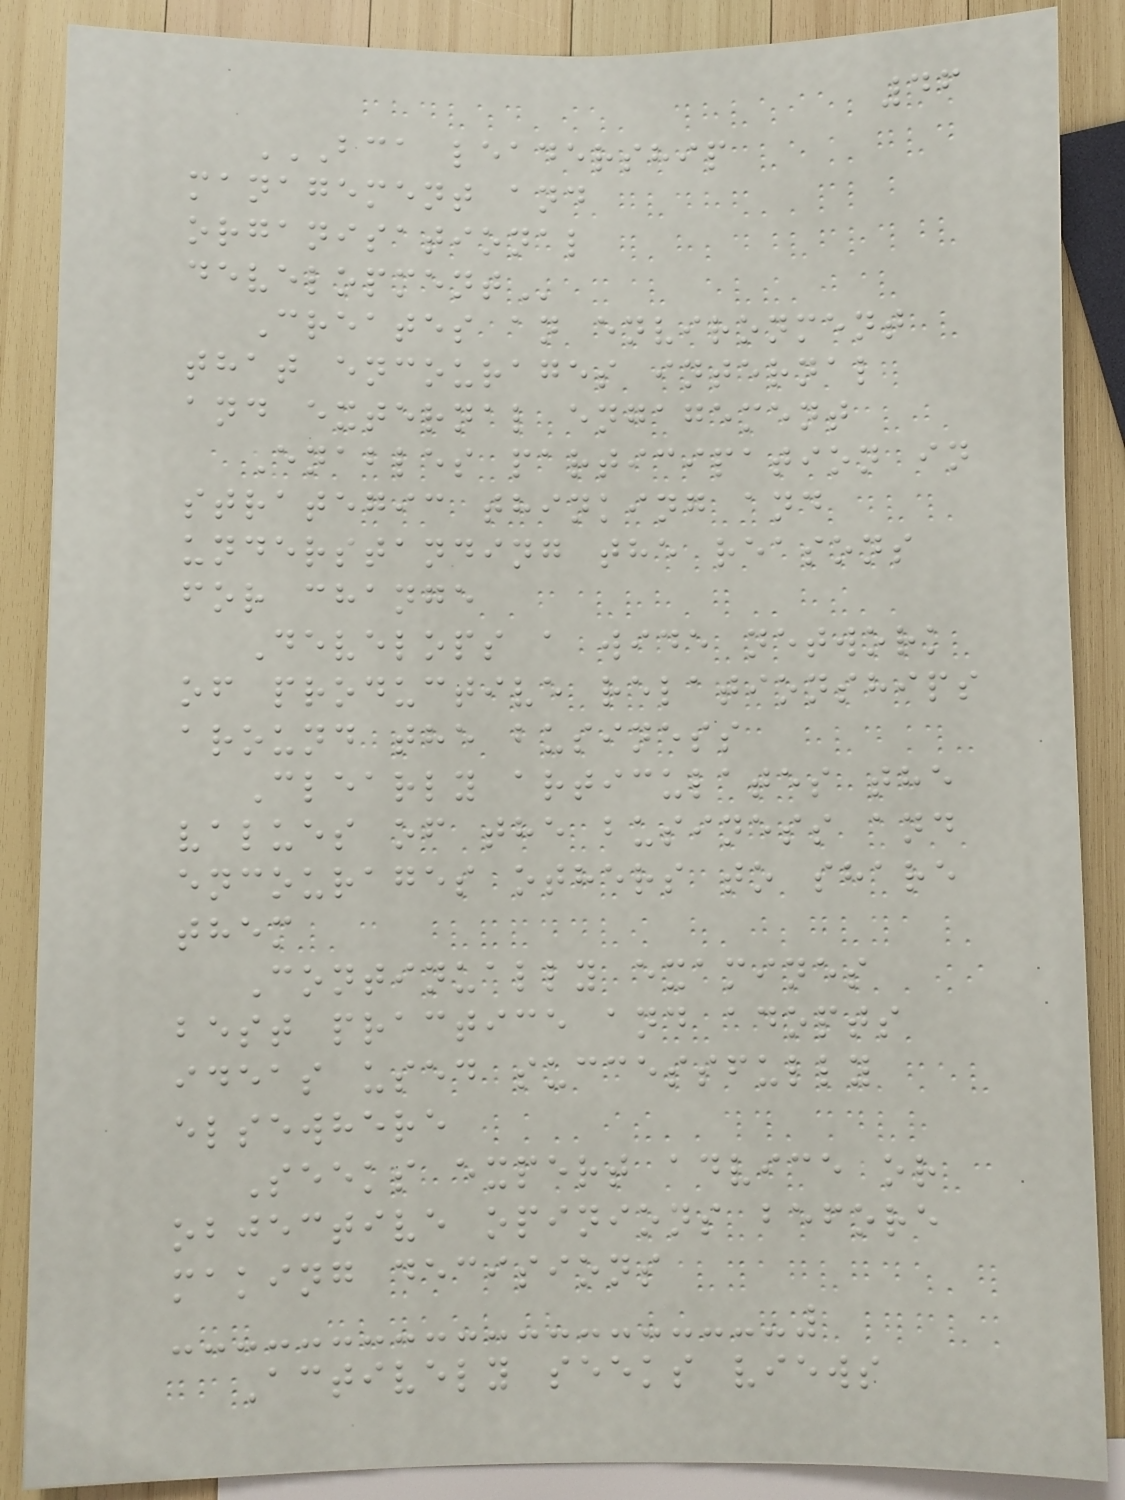46
BCA LEADERSHIP
MANAGEMENT AND
ORGANISATIONAL
DEVELOPMENT
Creates an environment
that encourages internal
and external engagement
Enables participation in
strategic thinking and
understanding the reasons
for change
Develops a wide network
of productive relationships
around the business
Clearly articulates the
values of the business and
encourages others to share
them
Continually examines
best practice and adopts
ideas used successfully
elsewhere
Seeks expert advice or
objective opinions before
making decisions
Actively seeks views
